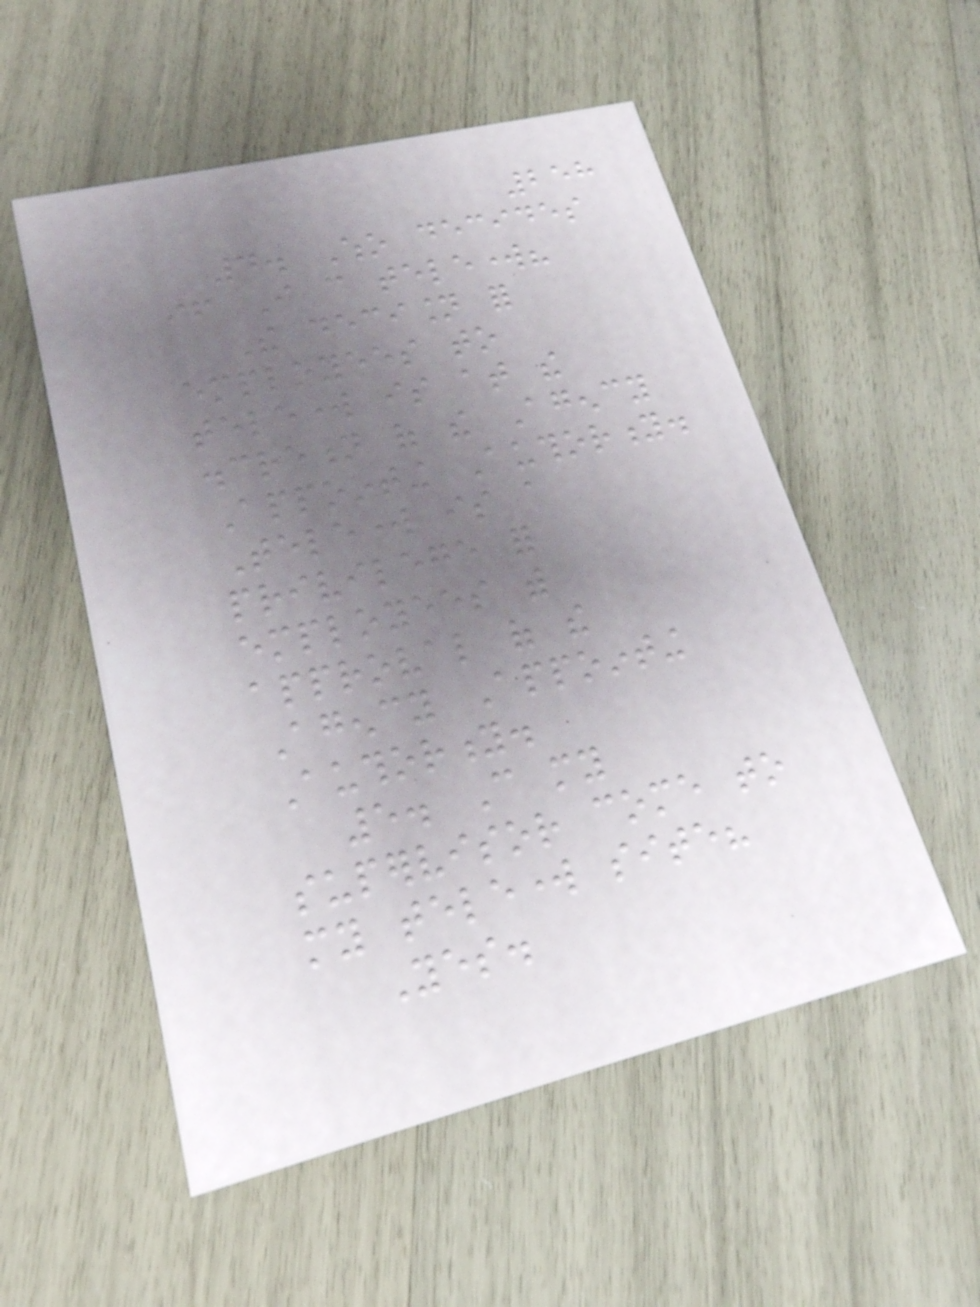258
4. Who decides
if I can telework?
The decision for
employees to
telework is at the
discretion of the Agency
Appointing Authority.
Telework is a
privilege for
employees with
approval of the
Agency Appointing
Authority.
5. Can my
supervisor come to
my telework site?
Yes.
